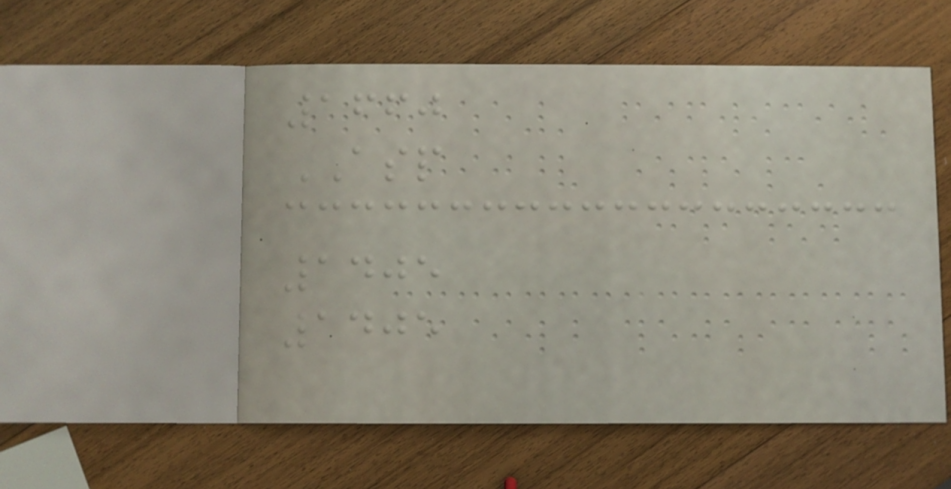1660
ASP
1405
1405
